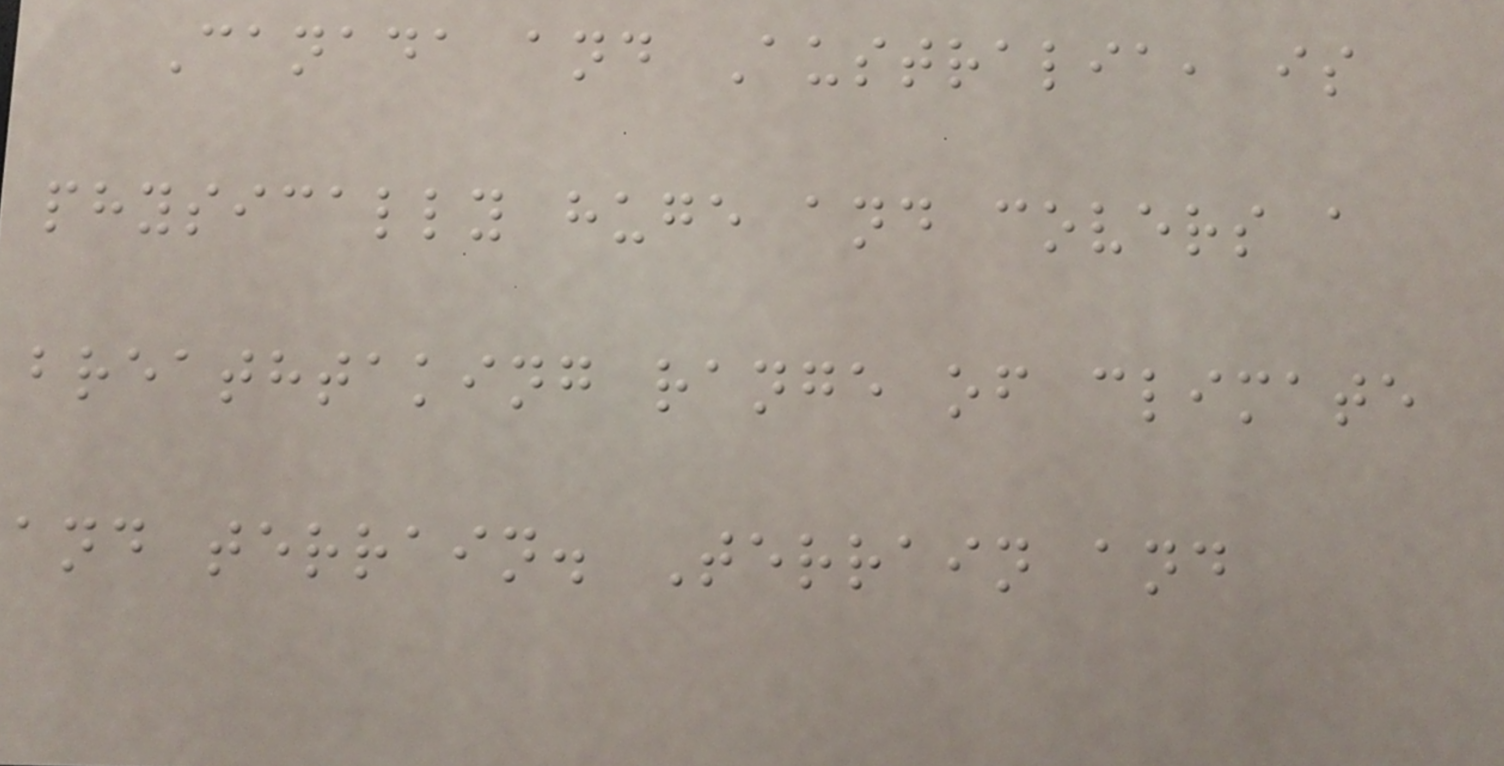Canada and Australia, is
physically huge and covers a
breathtaking range of climate
and terrain. Terrain and
